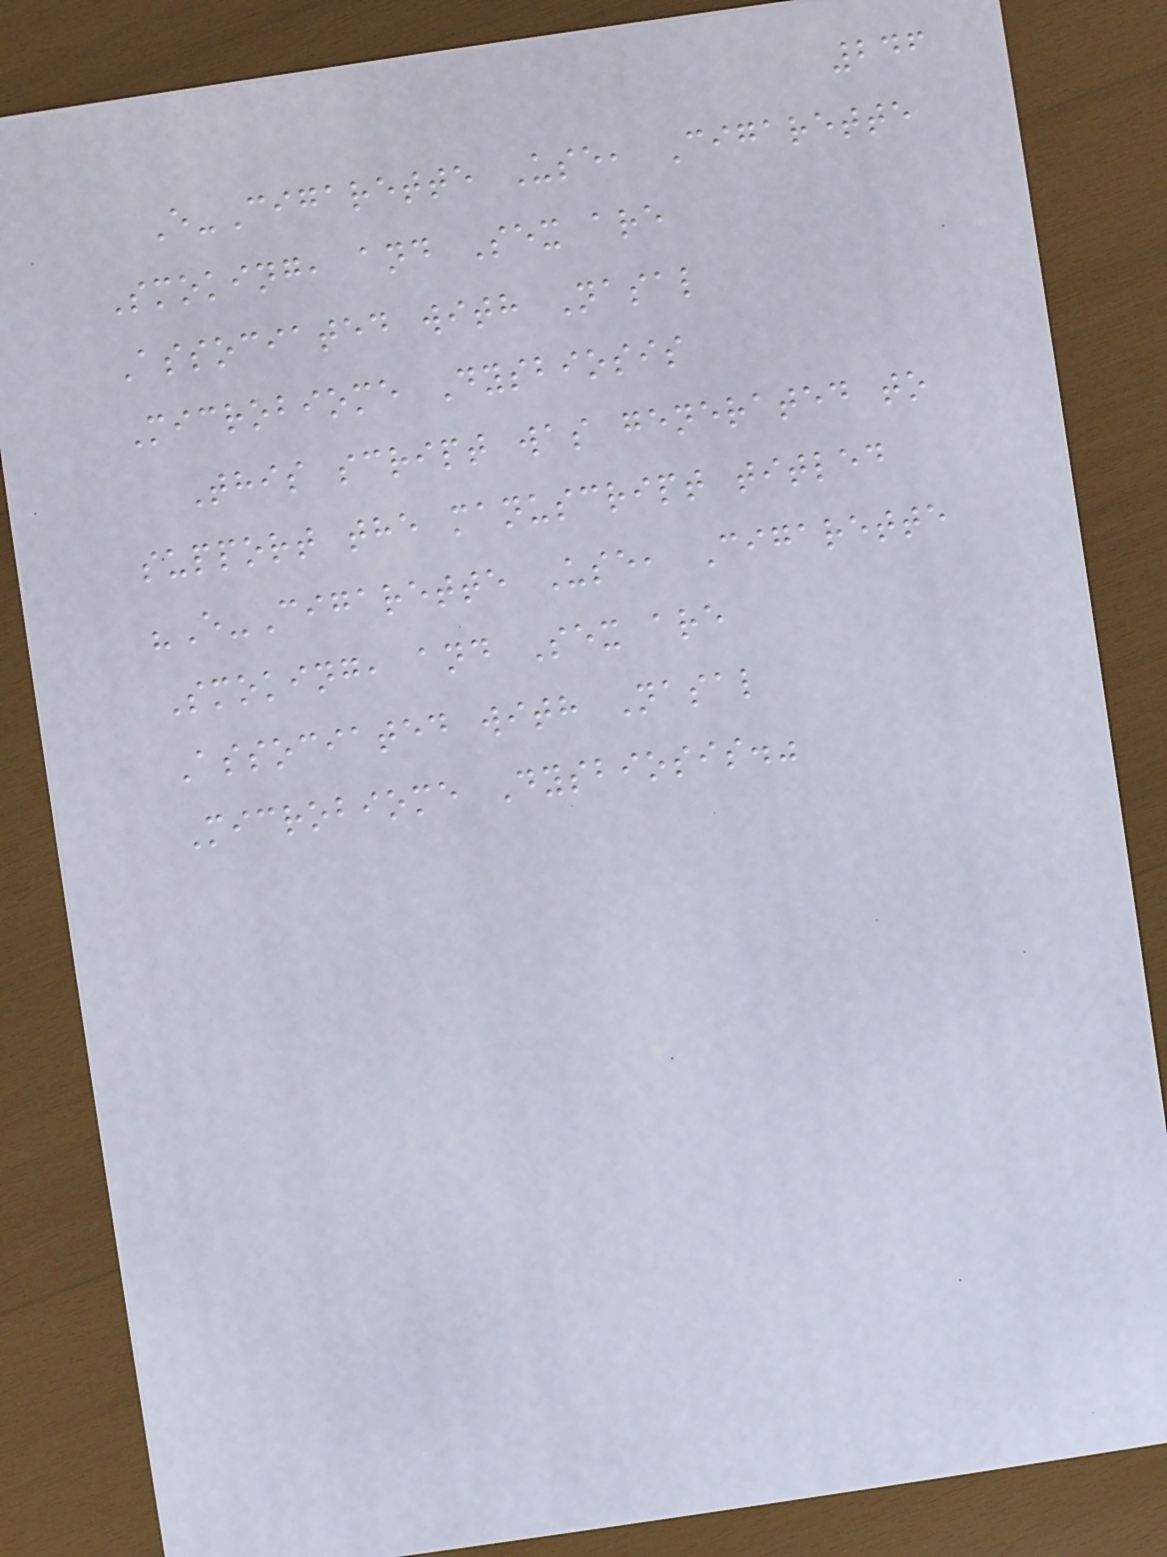246
E-Cigarette Use, Cigarette
Smoking, and Sex are
Associated with Nasal
Microbiome Dysbiosis
This script was generated to
support the manuscript titled
"E-Cigarette Use, Cigarette
Smoking, and Sex are
Associated with Nasal
Microbiome Dysbiosis."
